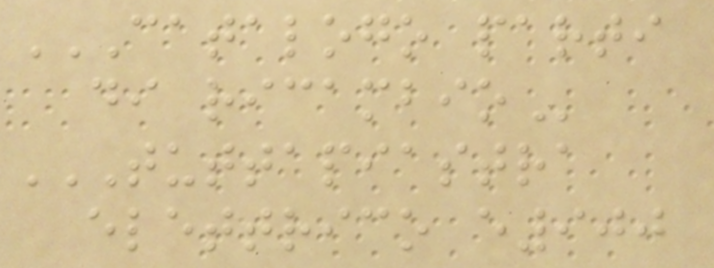CATALOGO PARTI
DI RICAMBIO
TUTTAPIASTRA
ELETTRICO E900
